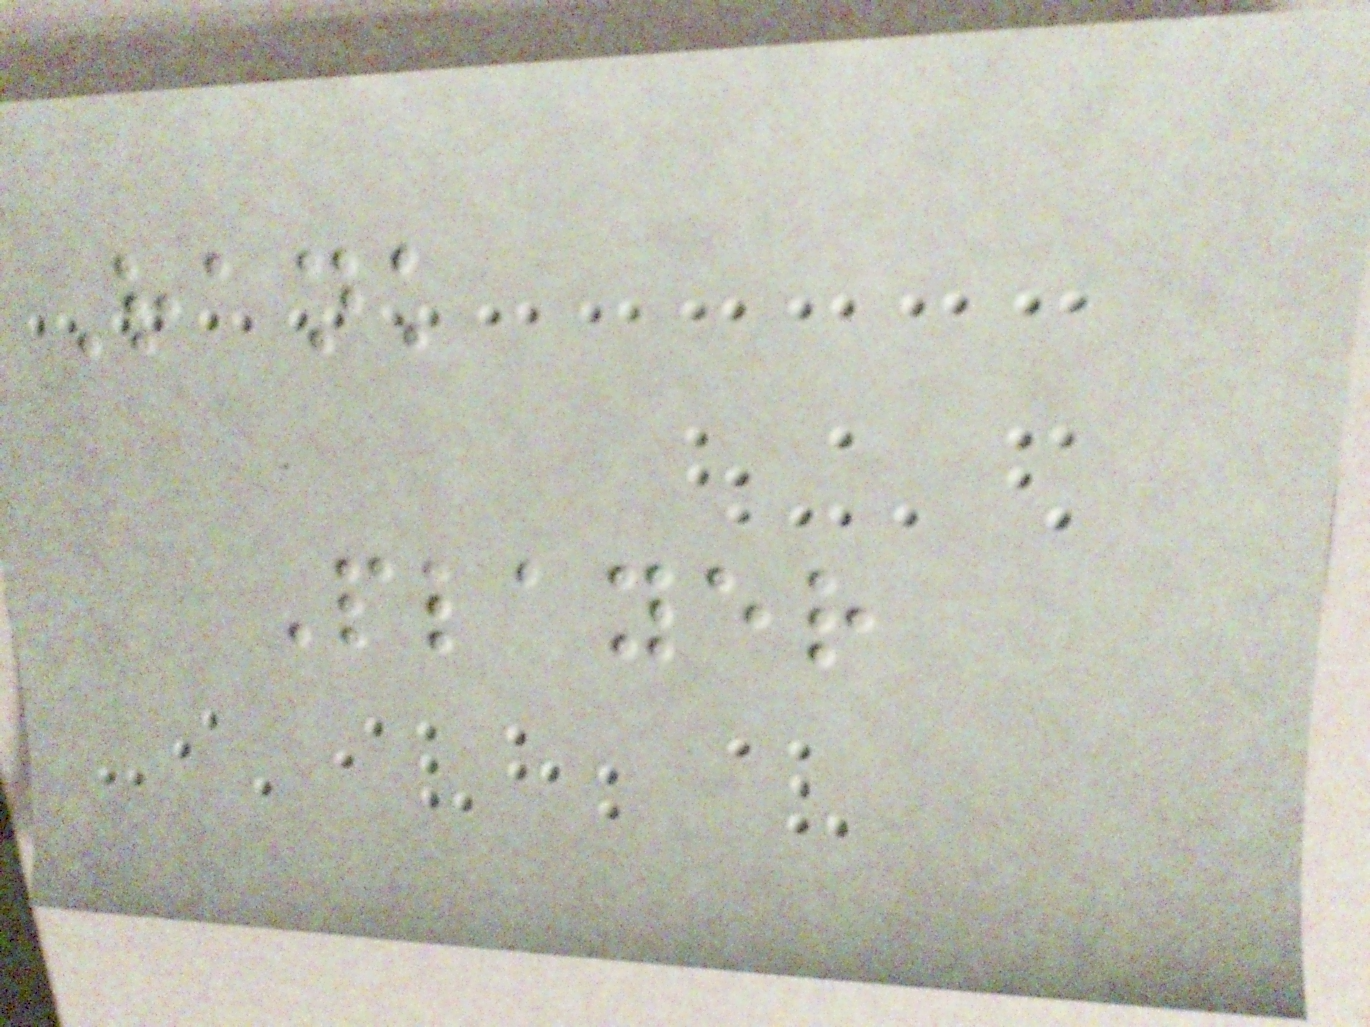Rank
Player
